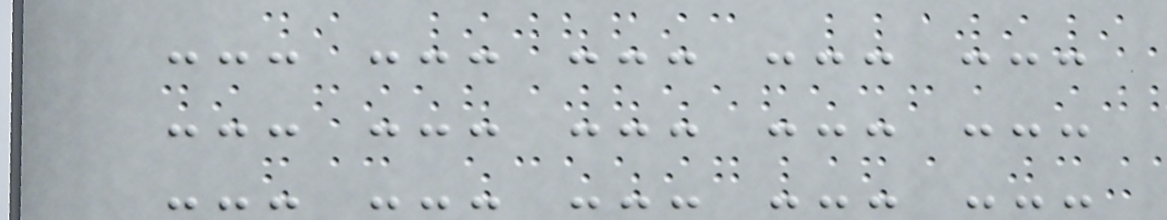--- --- --- --- ---
--- --- --- --- ---
--- --- --- --- ---
